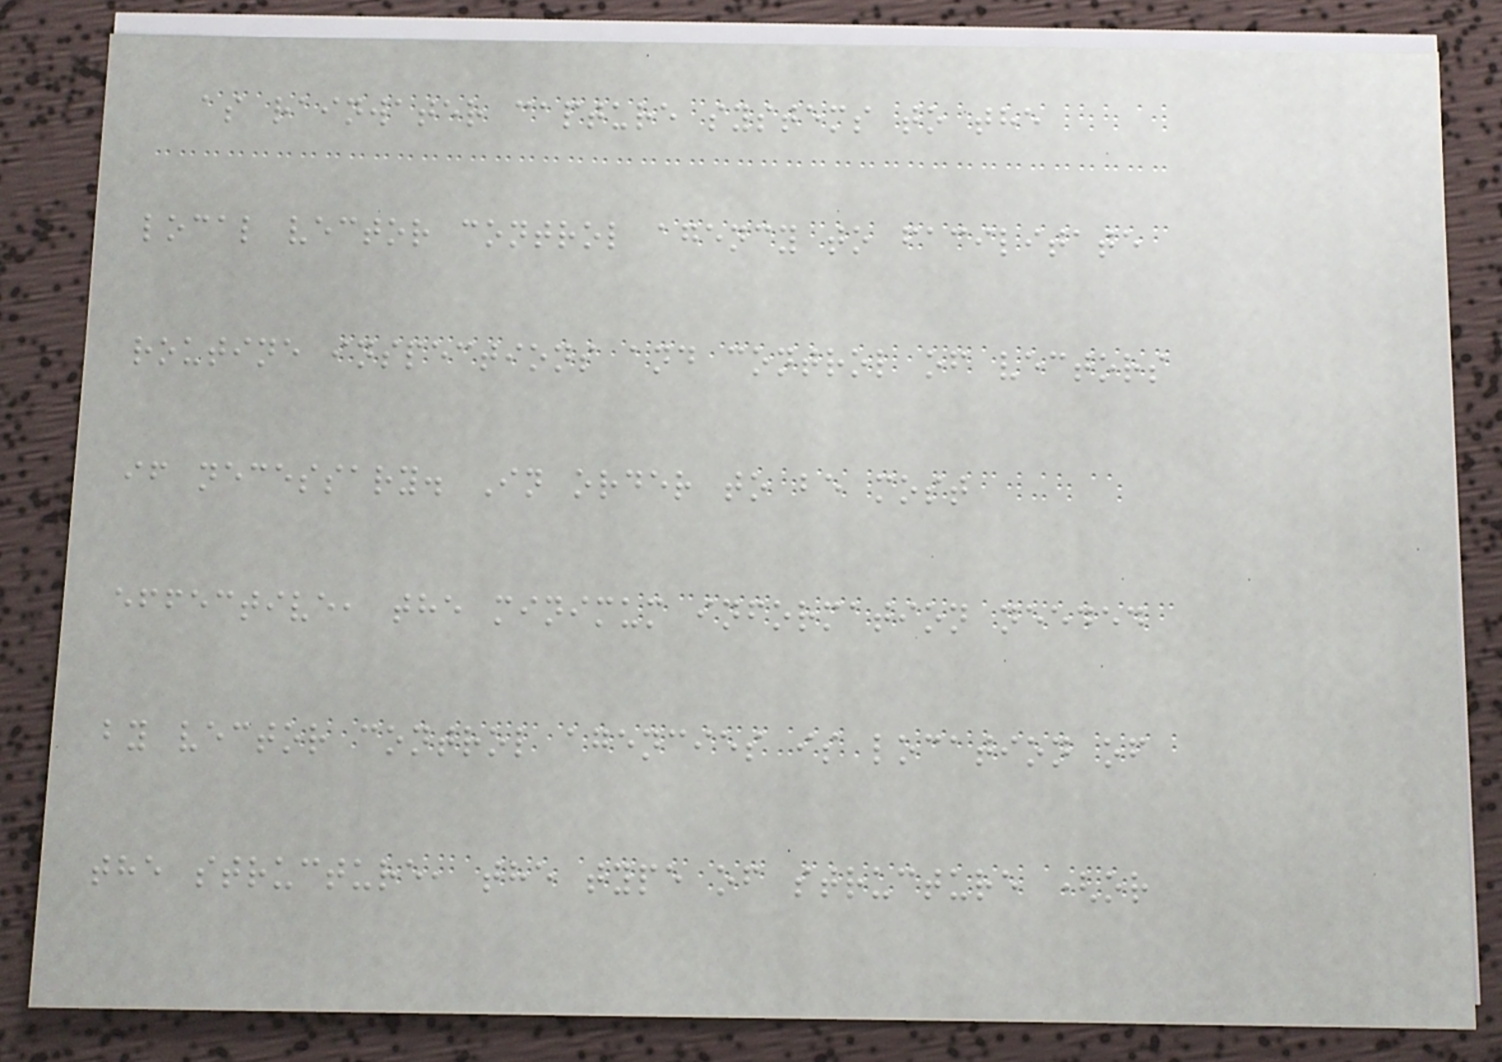as rainwater capture systems to the
local vector control agency to facilitate
routine inspections and control of vectors
if necessary. In order to be most
effective, the minimum information needed
by vector control agencies is location of
the structure, the type of structure (or
